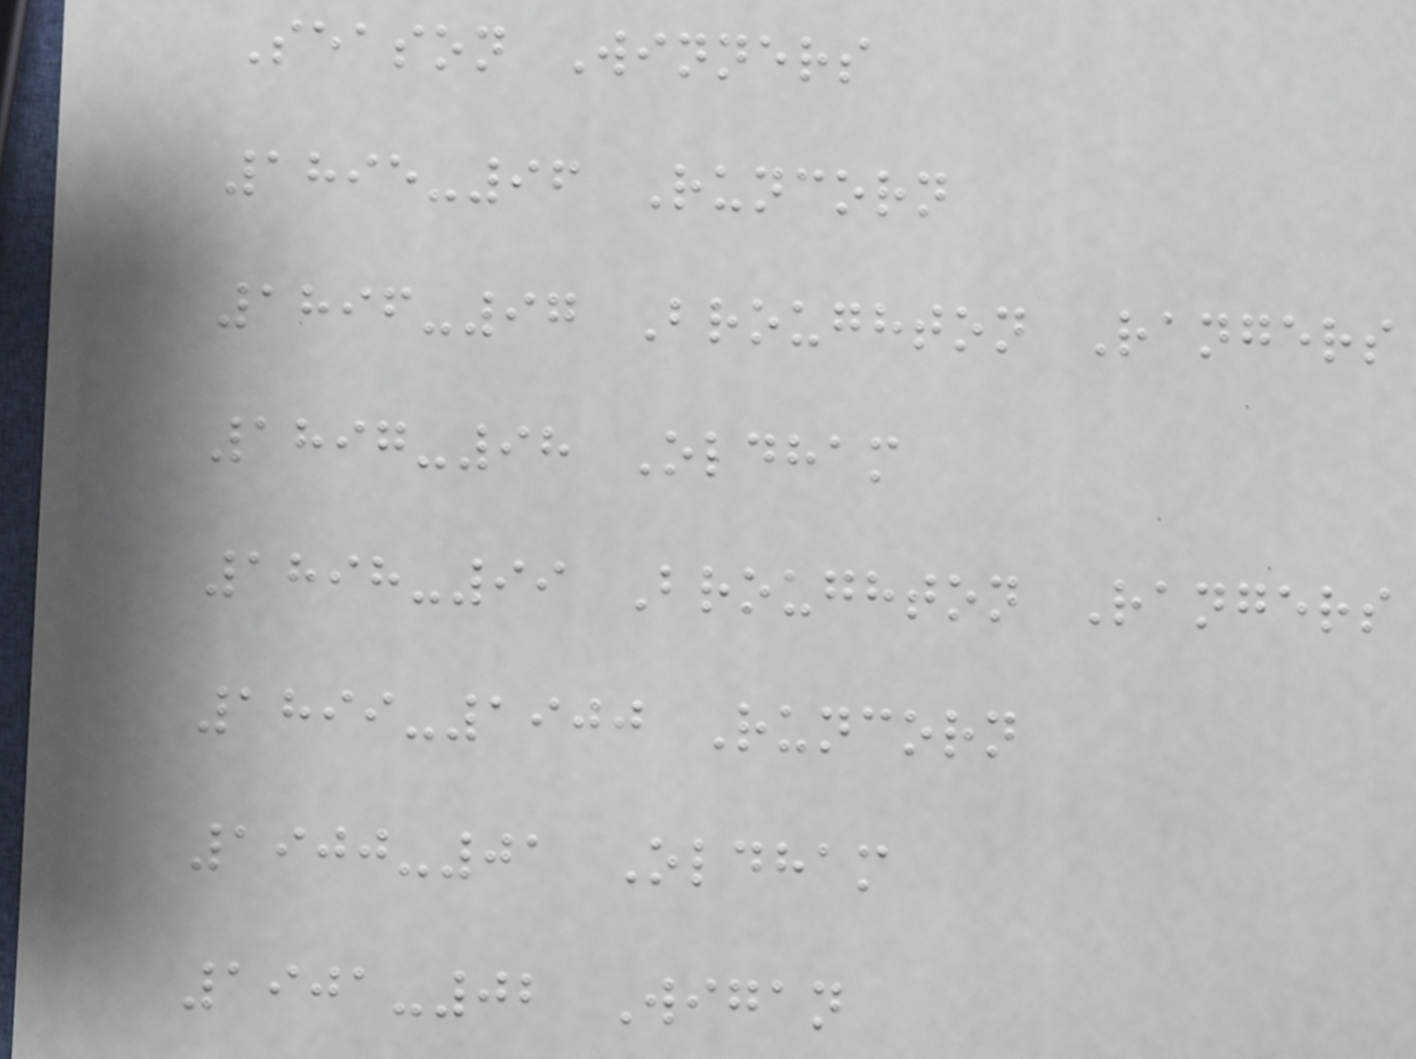Season Winners
1895-96 Runcorn
1896-97 Broughton Rangers
1897-98 Oldham
1898-99 Broughton Rangers
1899-1900 Runcorn
1900-01 Oldham
1901-02 Wigan
